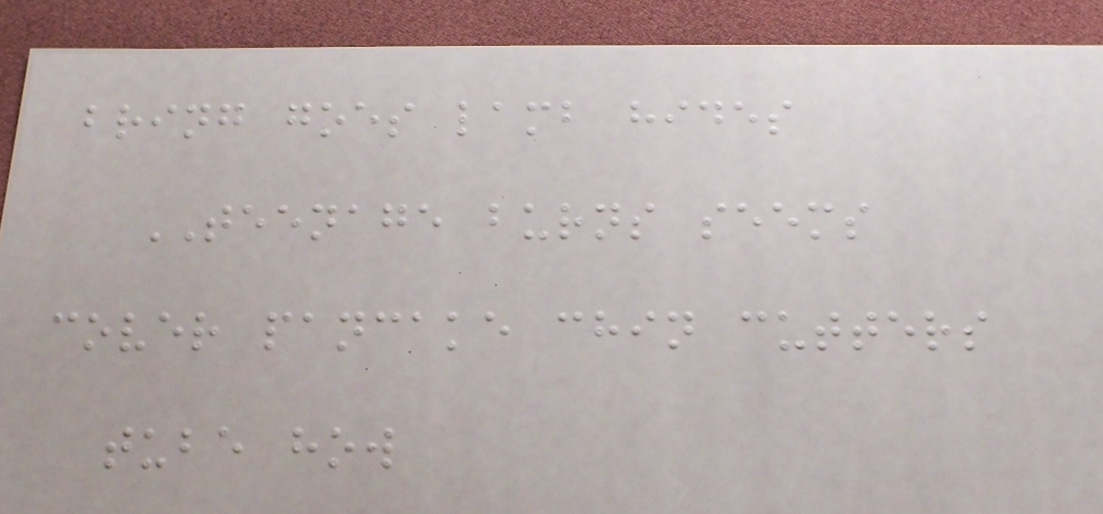bring goes lamb hides
TEENAGE burns seems
cover pancake chin cutters
tube how
